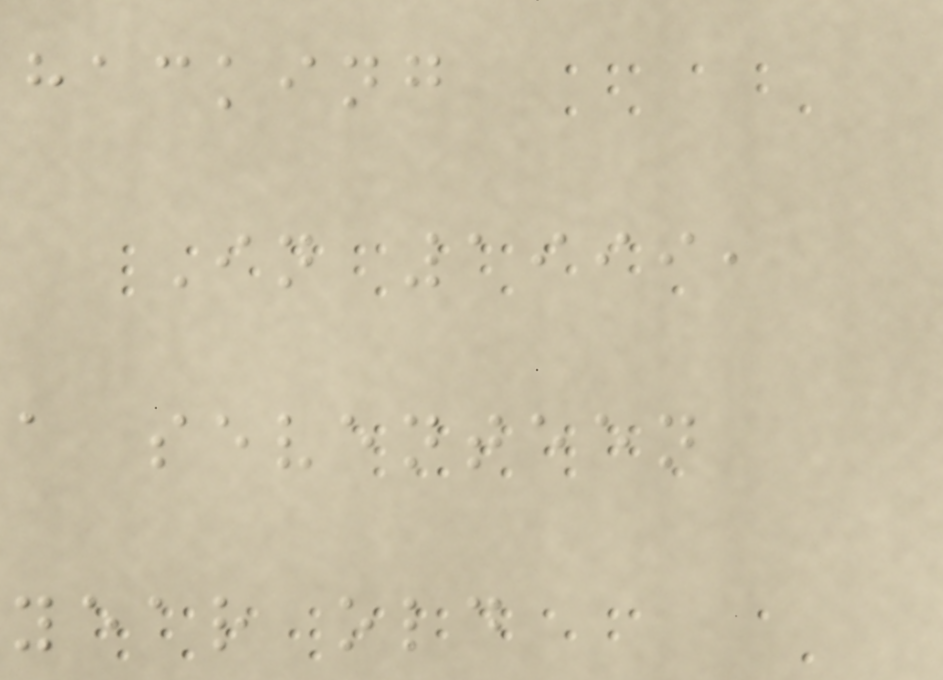hacking
In 1999,
a seventeen
year old
